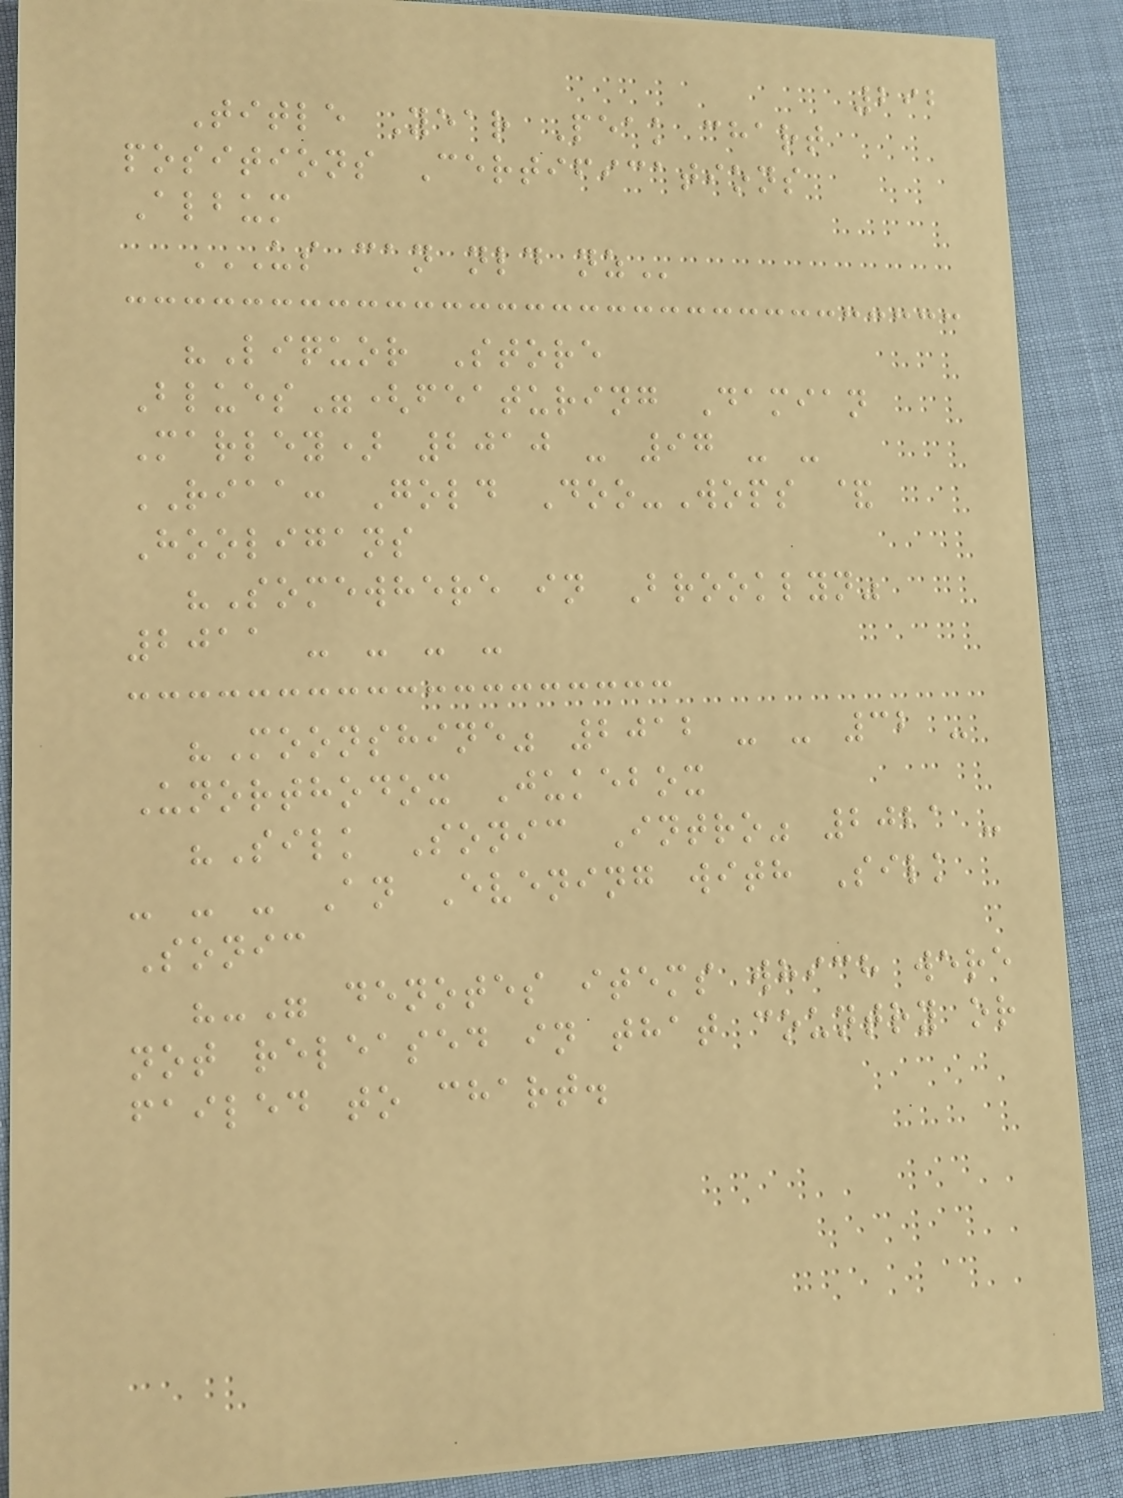292
Title Year Peak chart
positions Certifications
Album
US CAN NLD NZ
"Liquor Store
Blues"(featuring Damian
Marley) 2010 - 97 - -
RIAA: Gold Doo-Wops &
Hooligans
"Somewhere in Brooklyn"
2011 - - - -
"Moonshine" 2012 - - 32 -
Unorthodox Jukebox
"Silk Sonic Intro" 2021 -
- - - An Evening with Silk
Sonic
"-" denotes items which were
not released in that country or
failed to chart.
